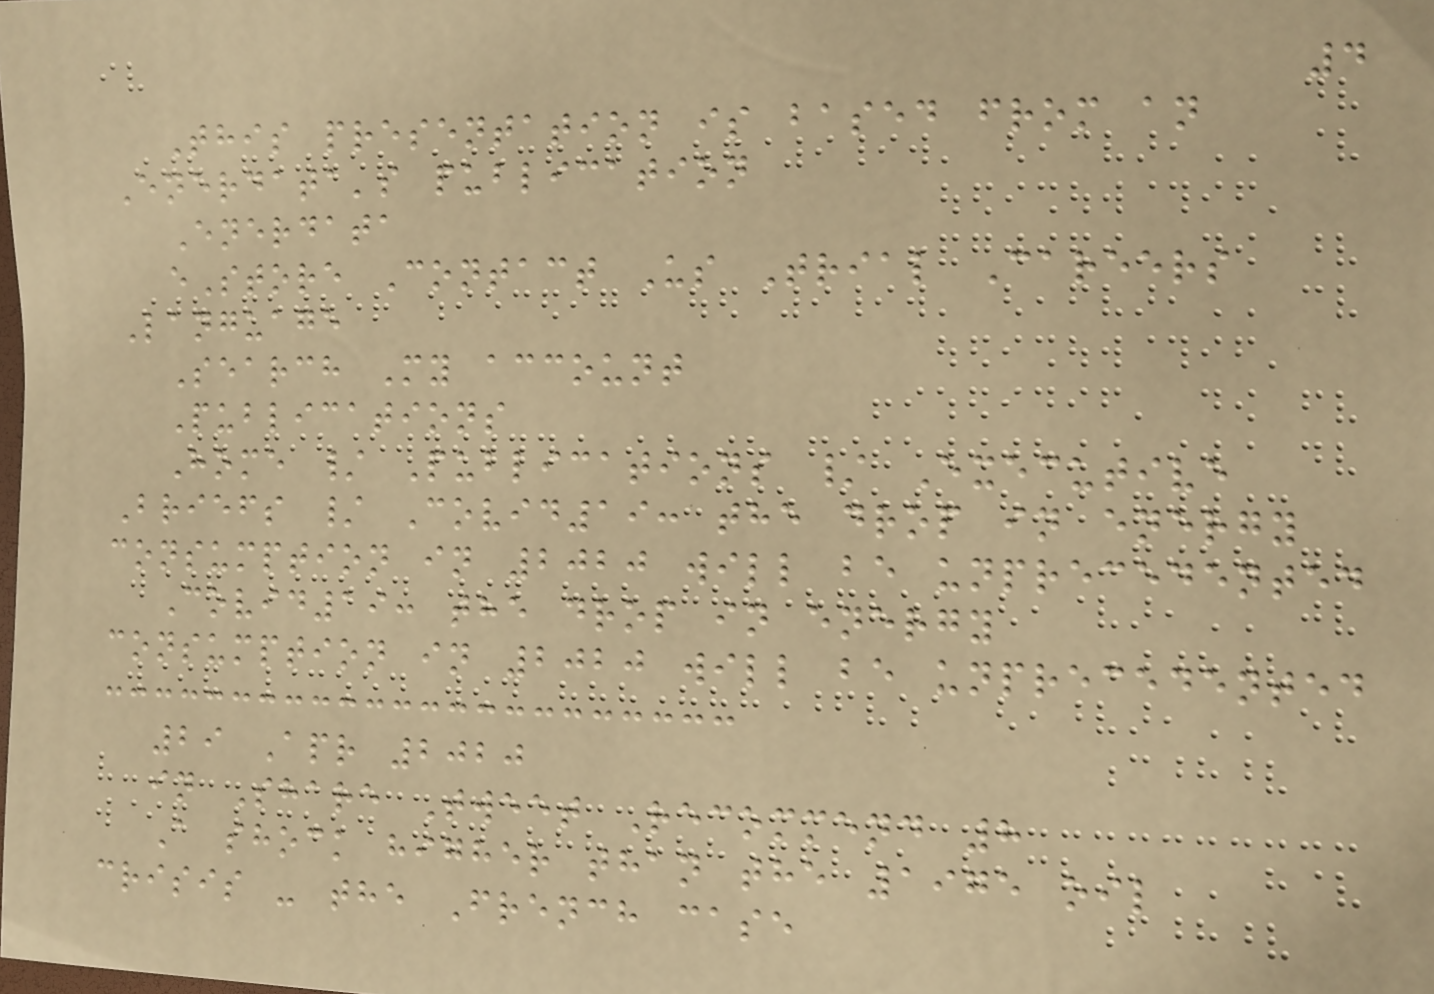4
This presentation is based from an
Enerdata's publication
Enerdata
eStore Contact Us Trial Careers
Language
Search My account
Publications
Home / Publications / Executive
Briefs / Covid19: the drop in energy
consumption in 2020 will be unprecedented
Covid19: the drop in energy
consumption in 2020 will be unprecedented
29 Apr 2020
in Share Tweet Recommend 8
A shock higher than the 1975 oil
crisis - the French case
